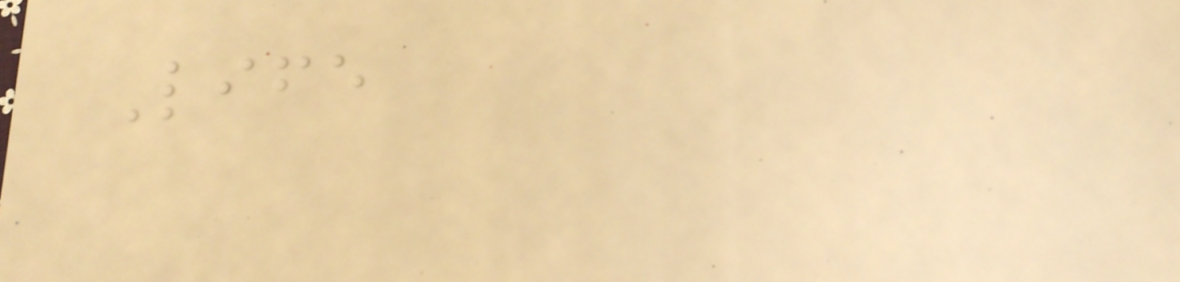Life
